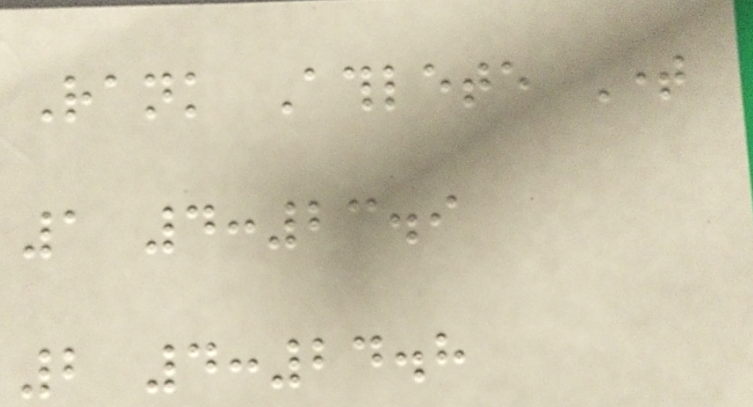Rank Athlete Time
1 4:23.9
2 4:24.8
